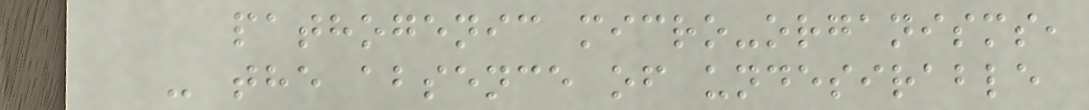pathogenic micro-organisms,
- the absence of undesirable
